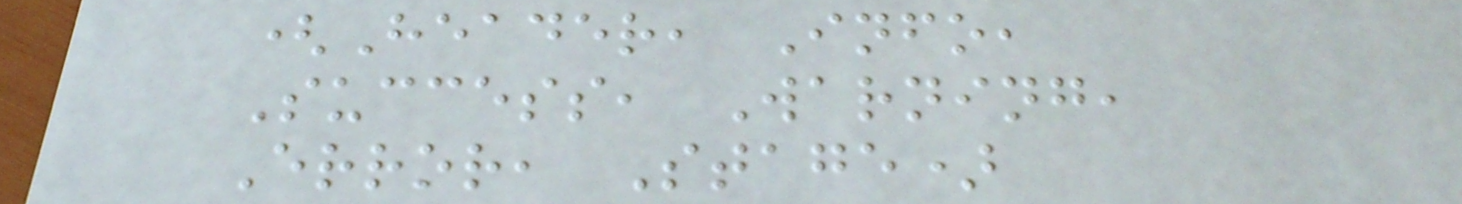(Header, Info,
Success, Warning,
Error, Stage)
